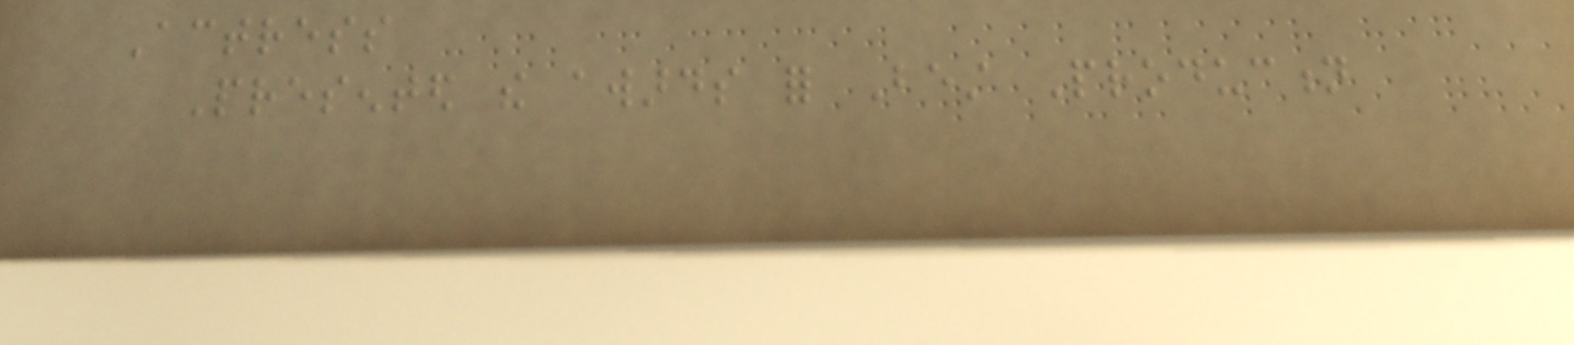Actress
Presented the awards for Best Production
